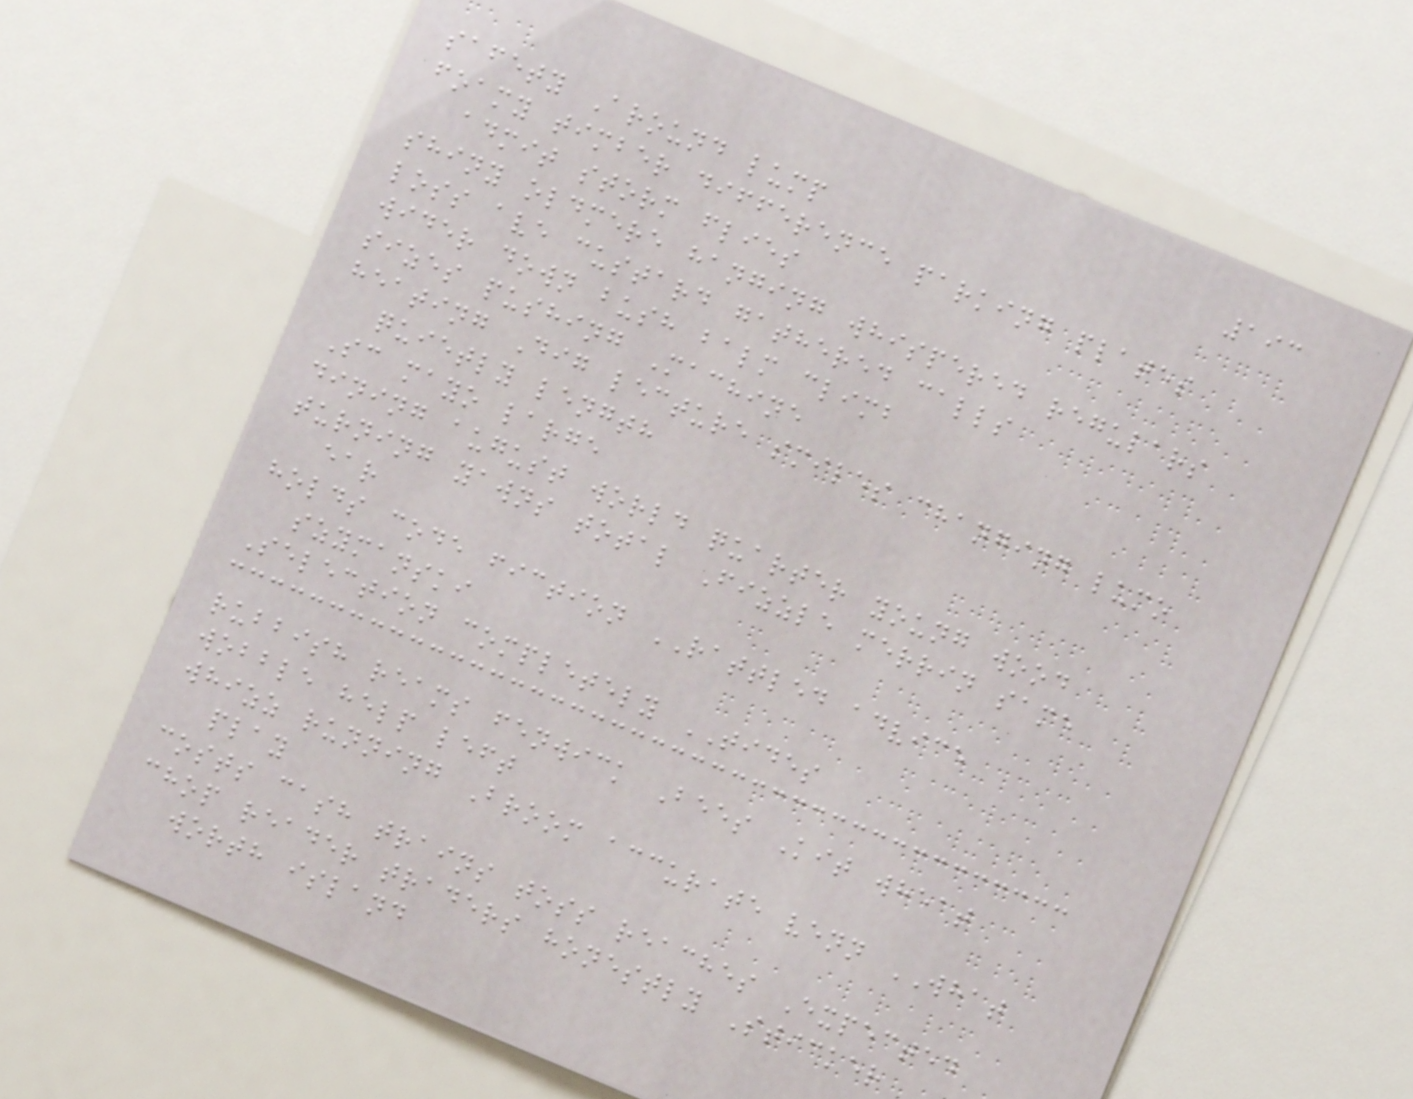193
safety Around lump
foamy timber difference parking plates
admit storm flies
shiny oldmere hanging whispered regulars
loss ave custard gathered calls
wider down bush balm climb
sizes pushing Machine
heating Dig lecture smiles changing lumo
quietly length
Sc mayo large
dining august world quarter young wood
turning yawns total Fizzle merrin same
ear
holds code fiction RATTLED advice
szymanski
Selection completely TIDES
rubbish reams fenwick Bees Kit wheat
wobble help left
whizz running Broom accurate venn WHAT
play
costs cash trains toss reaches Expected
chop reader traders honestly Sticker
worth island
